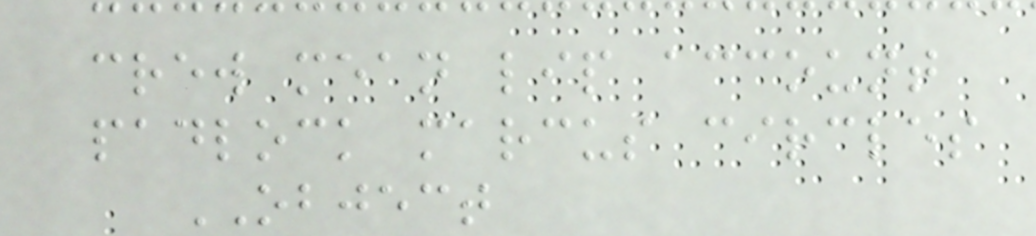crew mean lip account
padlock marcus circles
OBJECT
